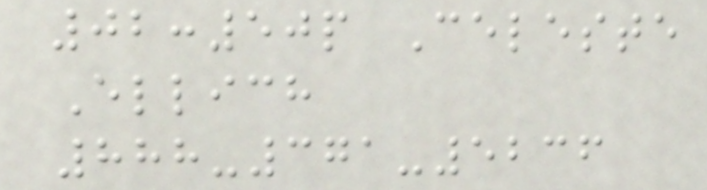02:50p Celeste
Ellich
888-371-5236
